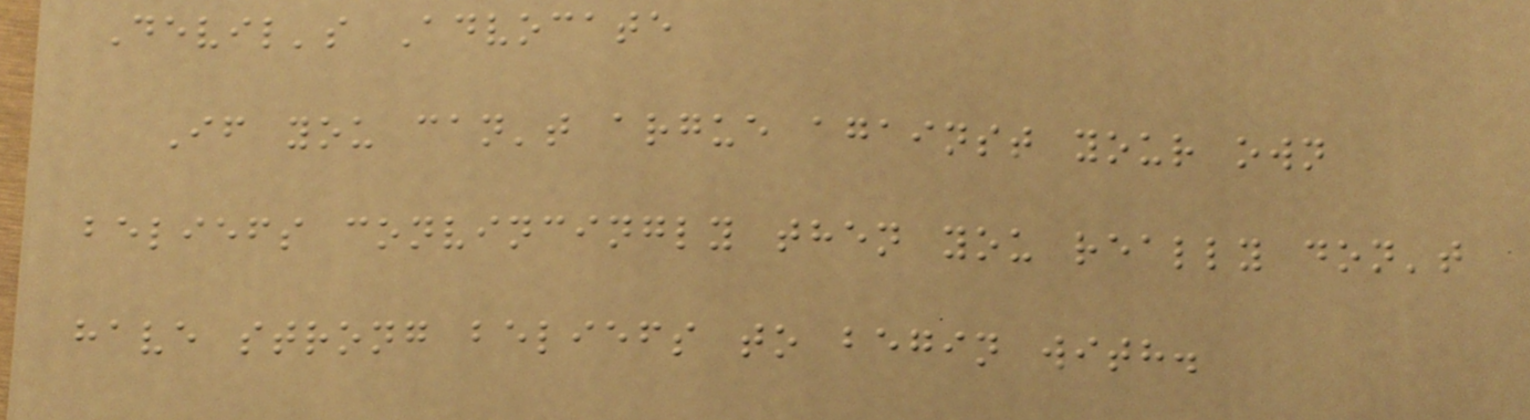Devil's Advocate
If you can't argue against your own
beliefs convincingly then you really don't
have strong beliefs to begin with.
